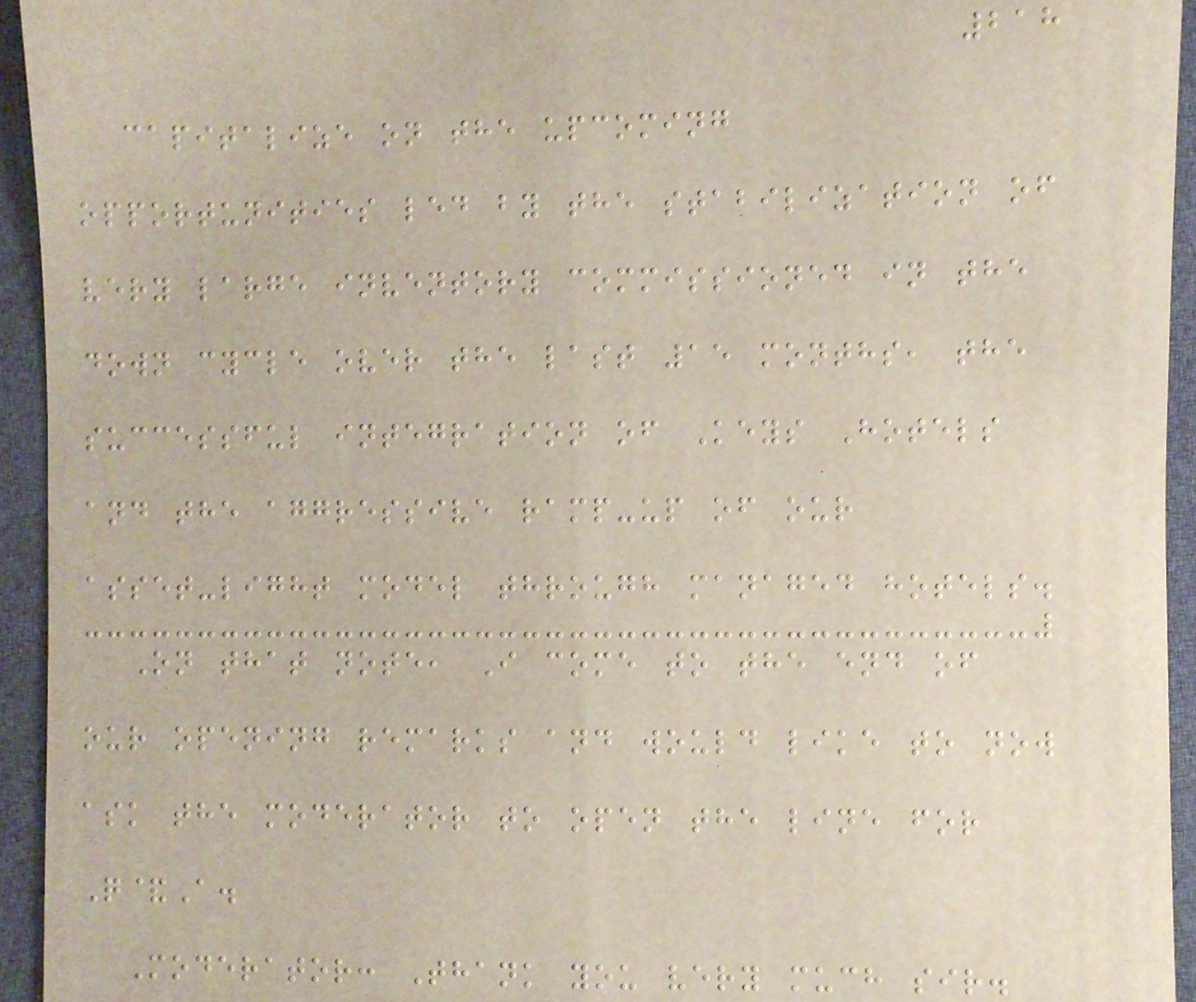218
capitalize on the upcoming
opportunities led by the stabilization of
very large inventory commissioned in the
down cycle over the last 15 months, the
successful integration of Keys Hotels
and the aggressive ramp-up of our
asset-light model through managed hotels.
On that note, I come to the end of
our opening remarks and would like to now
ask the moderator to open the line for
Q&A.
Moderator: Thank you very much sir.
